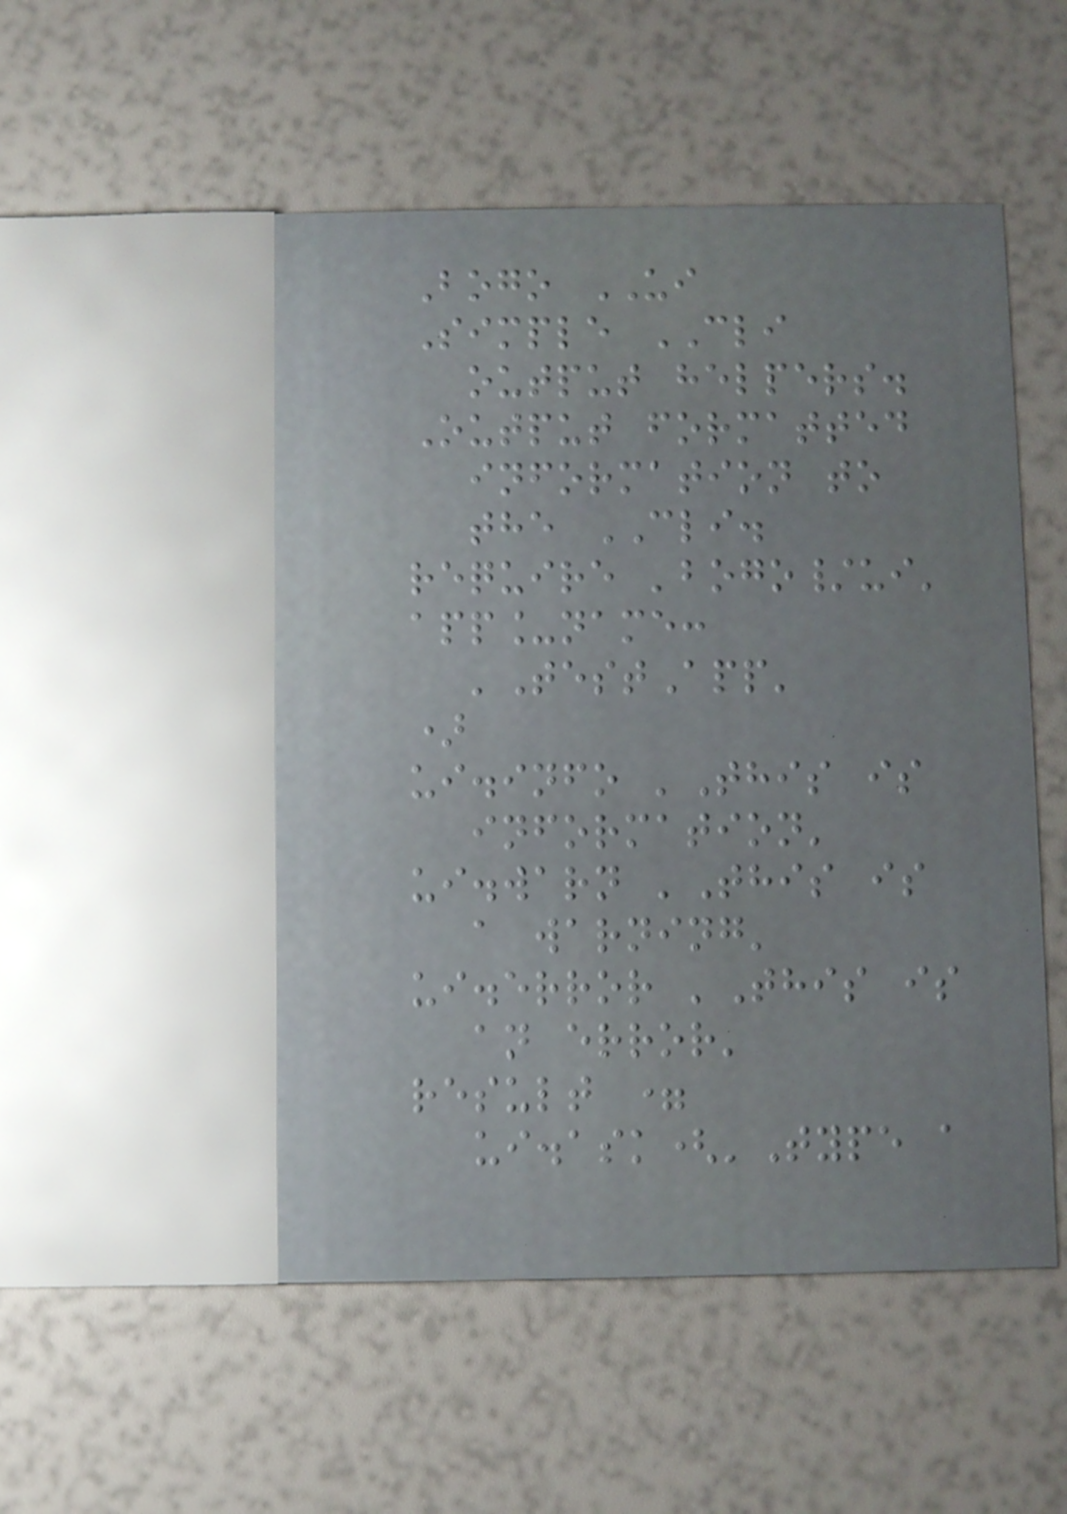Bogo UI
Simple CLI
output helpers.
Output formatted
information to
the CLI.
require 'bogo/ui'
app_name:
'TestApp'
)
ui.info 'This is
information'
ui.warn 'This is
a warning'
ui.error 'This is
an error'
result =
ui.ask('Type a
